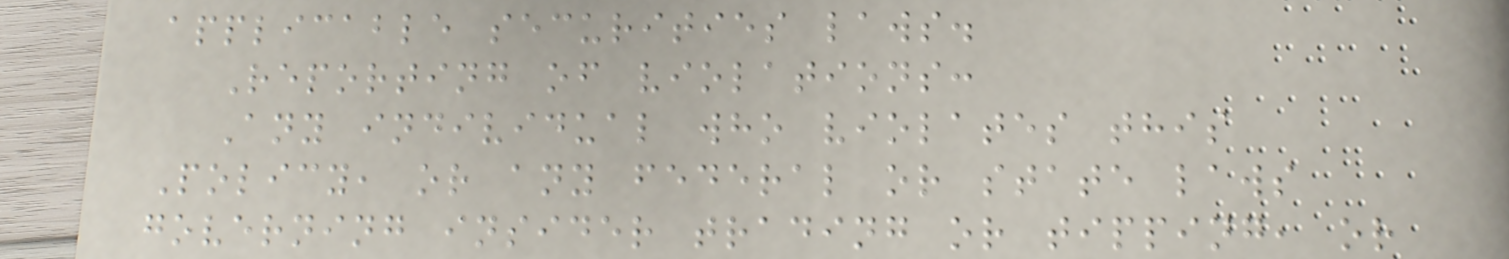applicable securities laws.
Reporting of violations:
Any individual who violates this
Policy, or any federal or state laws
governing insider trading or tipping, or
